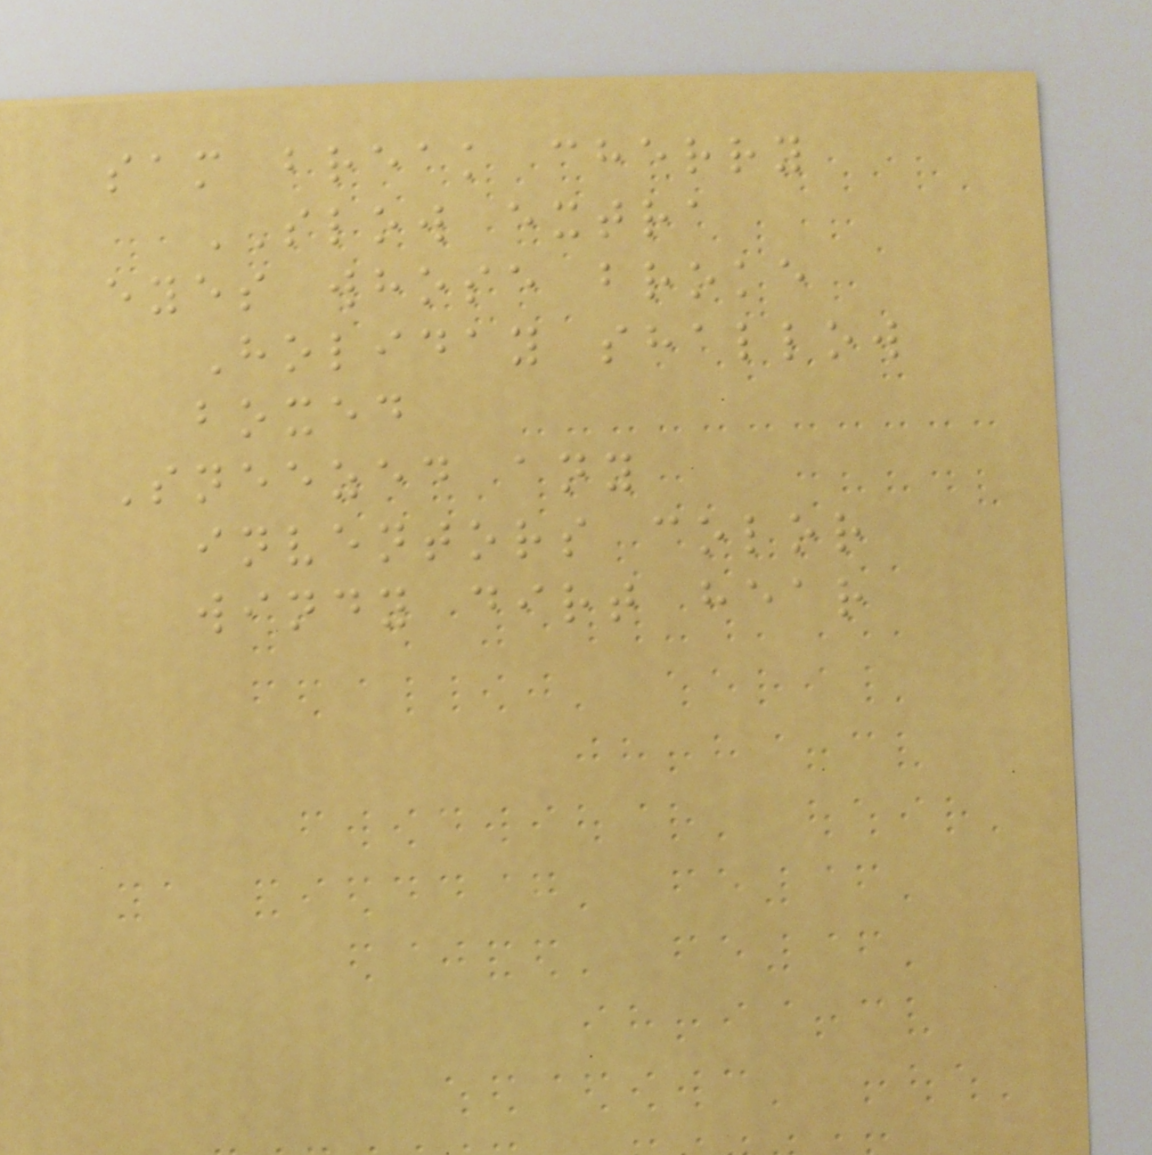sam break cherry
SLOW extra
eyes whose broke
Holiday shallow
boxed
Sneezed any
inventors color
windy dirt hear
